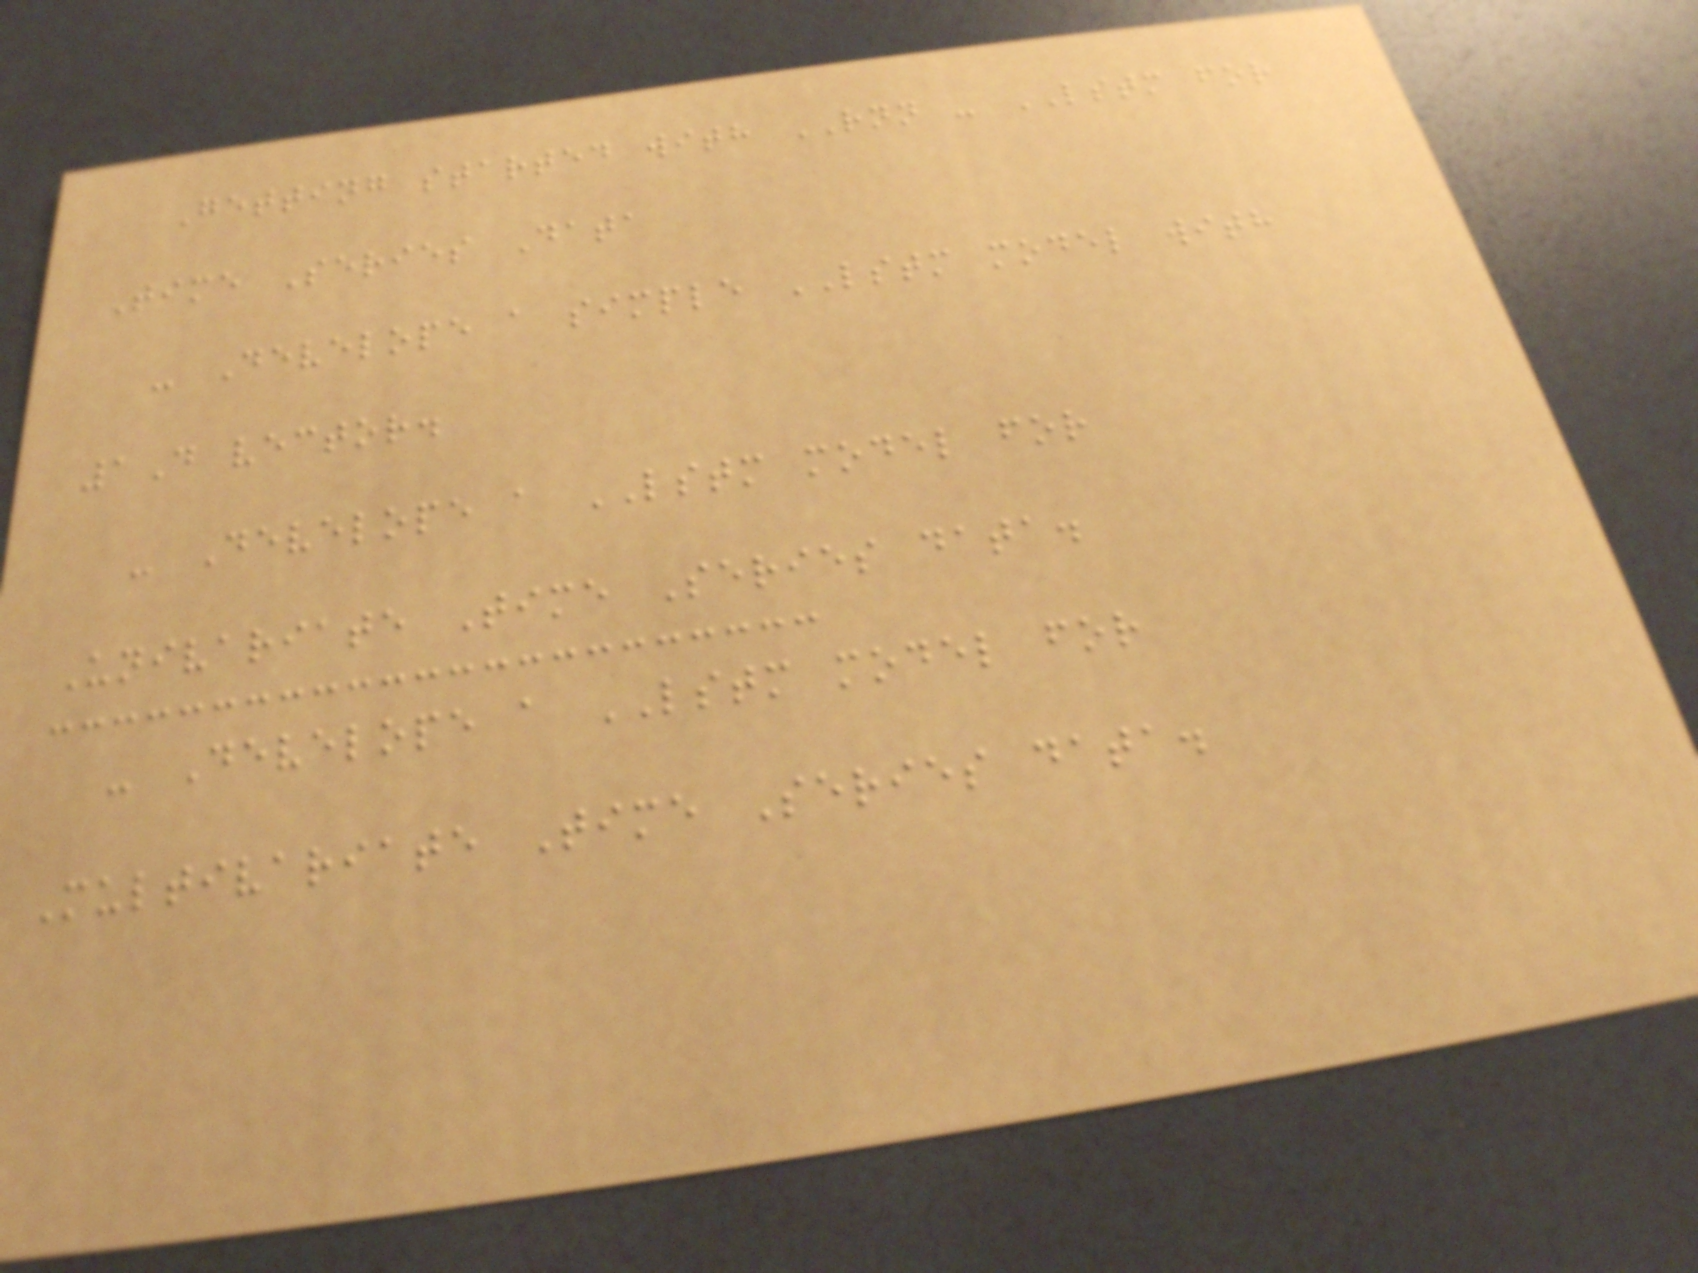Getting started with RNN - LSTM for
Time Series Data
- Develope a simple LSTM model with
1D vector.
- Develope a LSTM model for
Univariate Time Series data.
- Develope a LSTM model for
Multivariate Time Series data.
